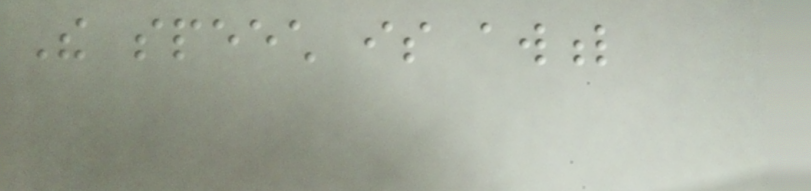The speech is awful
